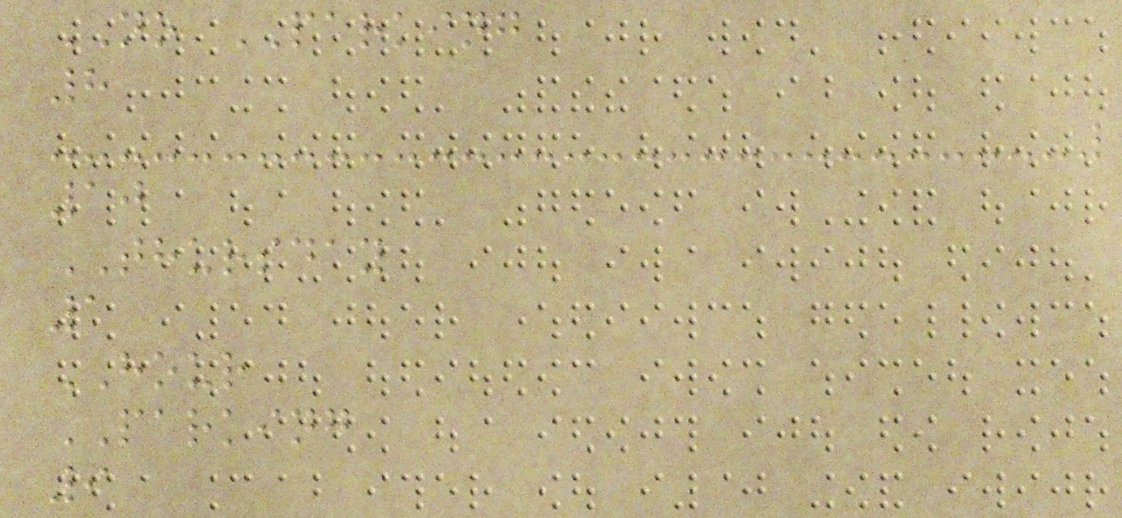NO PARKING
8
10
THURSDAY
1
HOUR
PARKING
9
